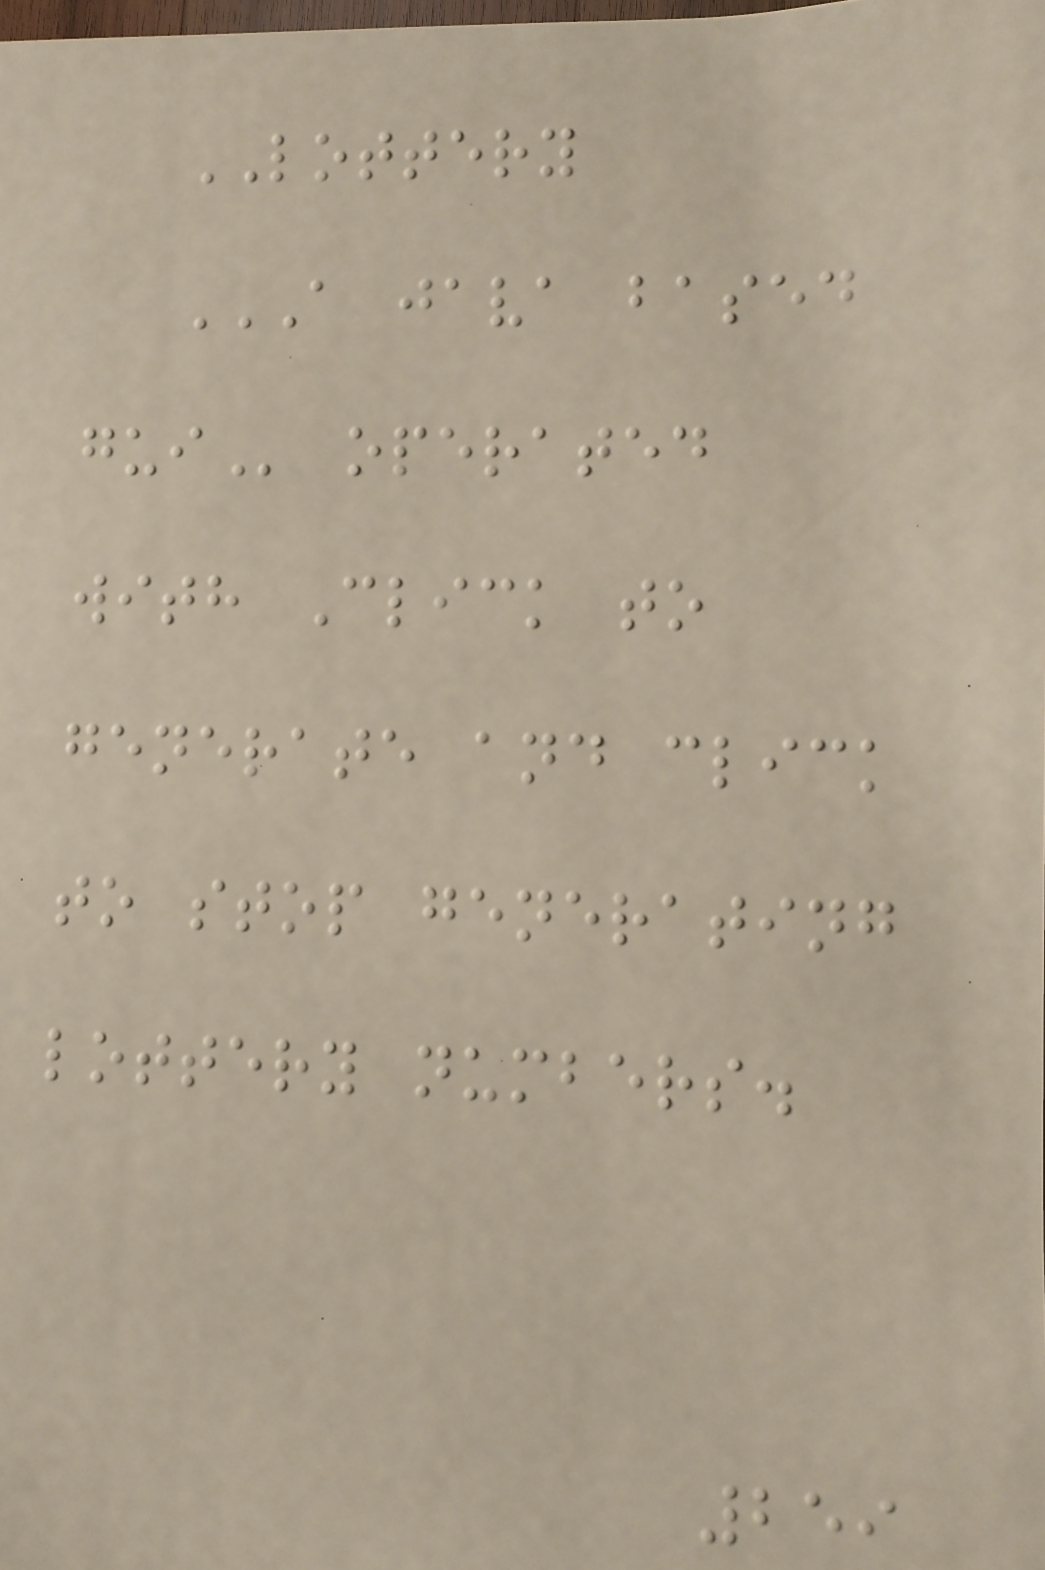LOTTERY
A JAVA BASED
GUI operated
with Click to
generate and click
to stop generating
lottery numbers.
259
